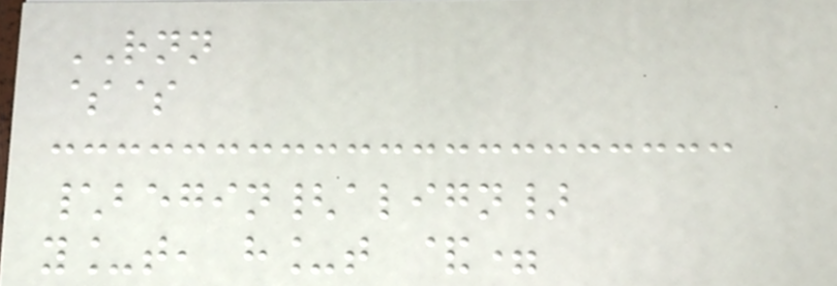RNN
$$
\begin{align}
y_t, h_t &=
